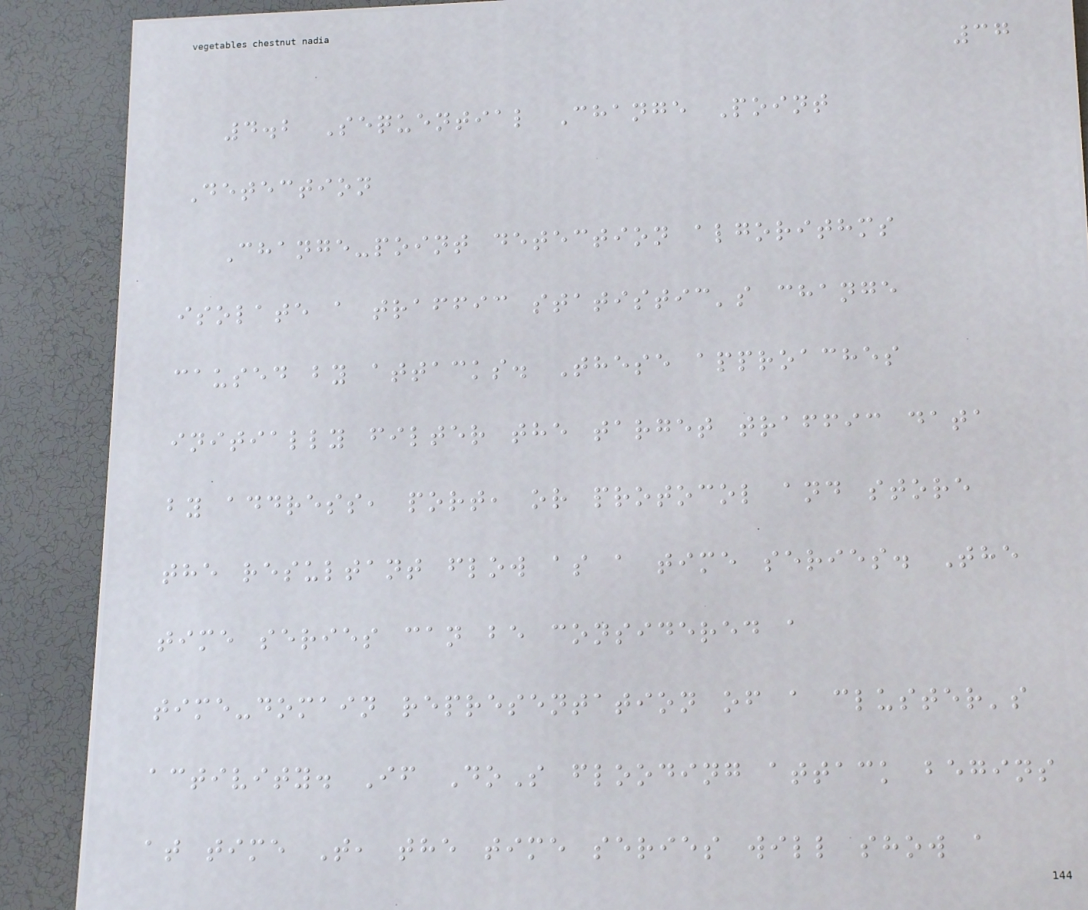37
4.2 Sequential Change Point
Detection
Change-point detection algorithms
isolate a traffic statistic's change
caused by attacks. These approaches
initially filter the target traffic data
by address, port, or protocol and store
the resultant flow as a time series. The
time series can be considered a
time-domain representation of a cluster's
activity. If DoS flooding attack begins
at time T, the time series will show a
